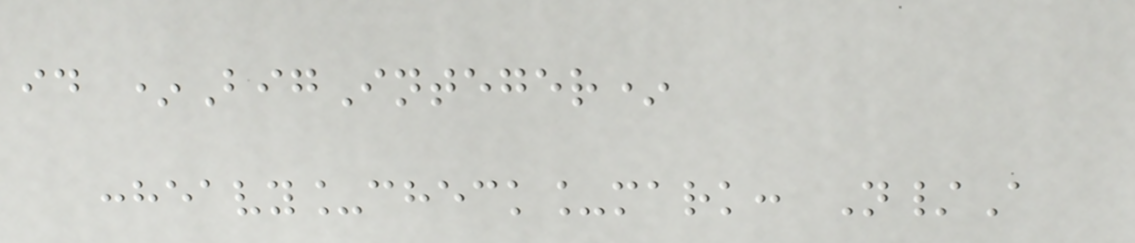id *BigInteger*
:heavy_check_mark: N/A
